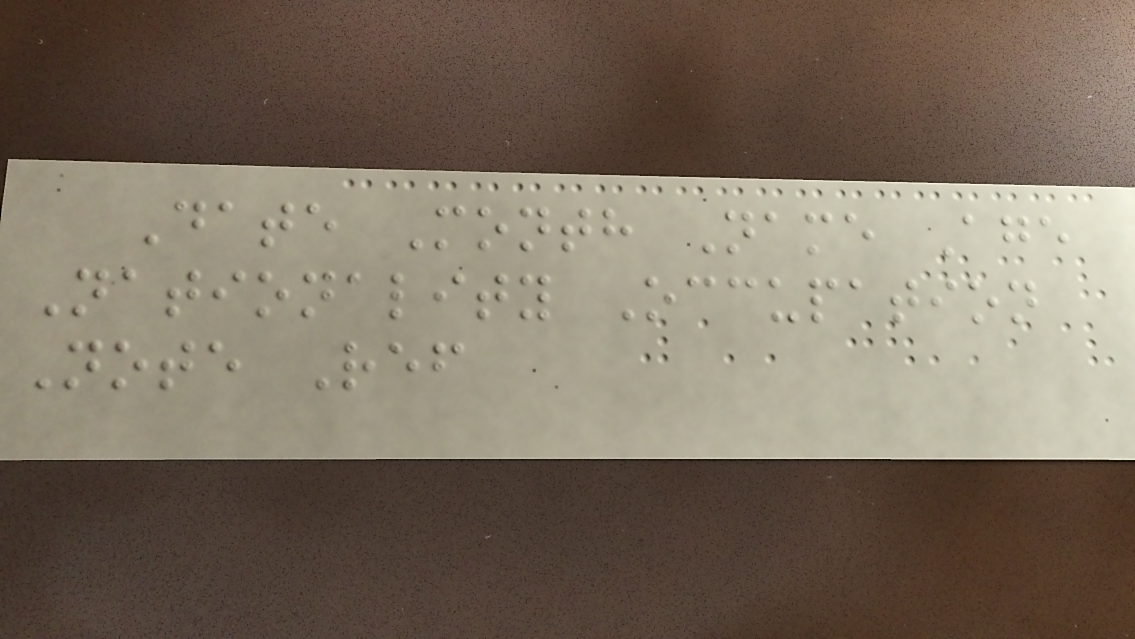Date Month Name Age
Nationality Occupation
Note Ref
